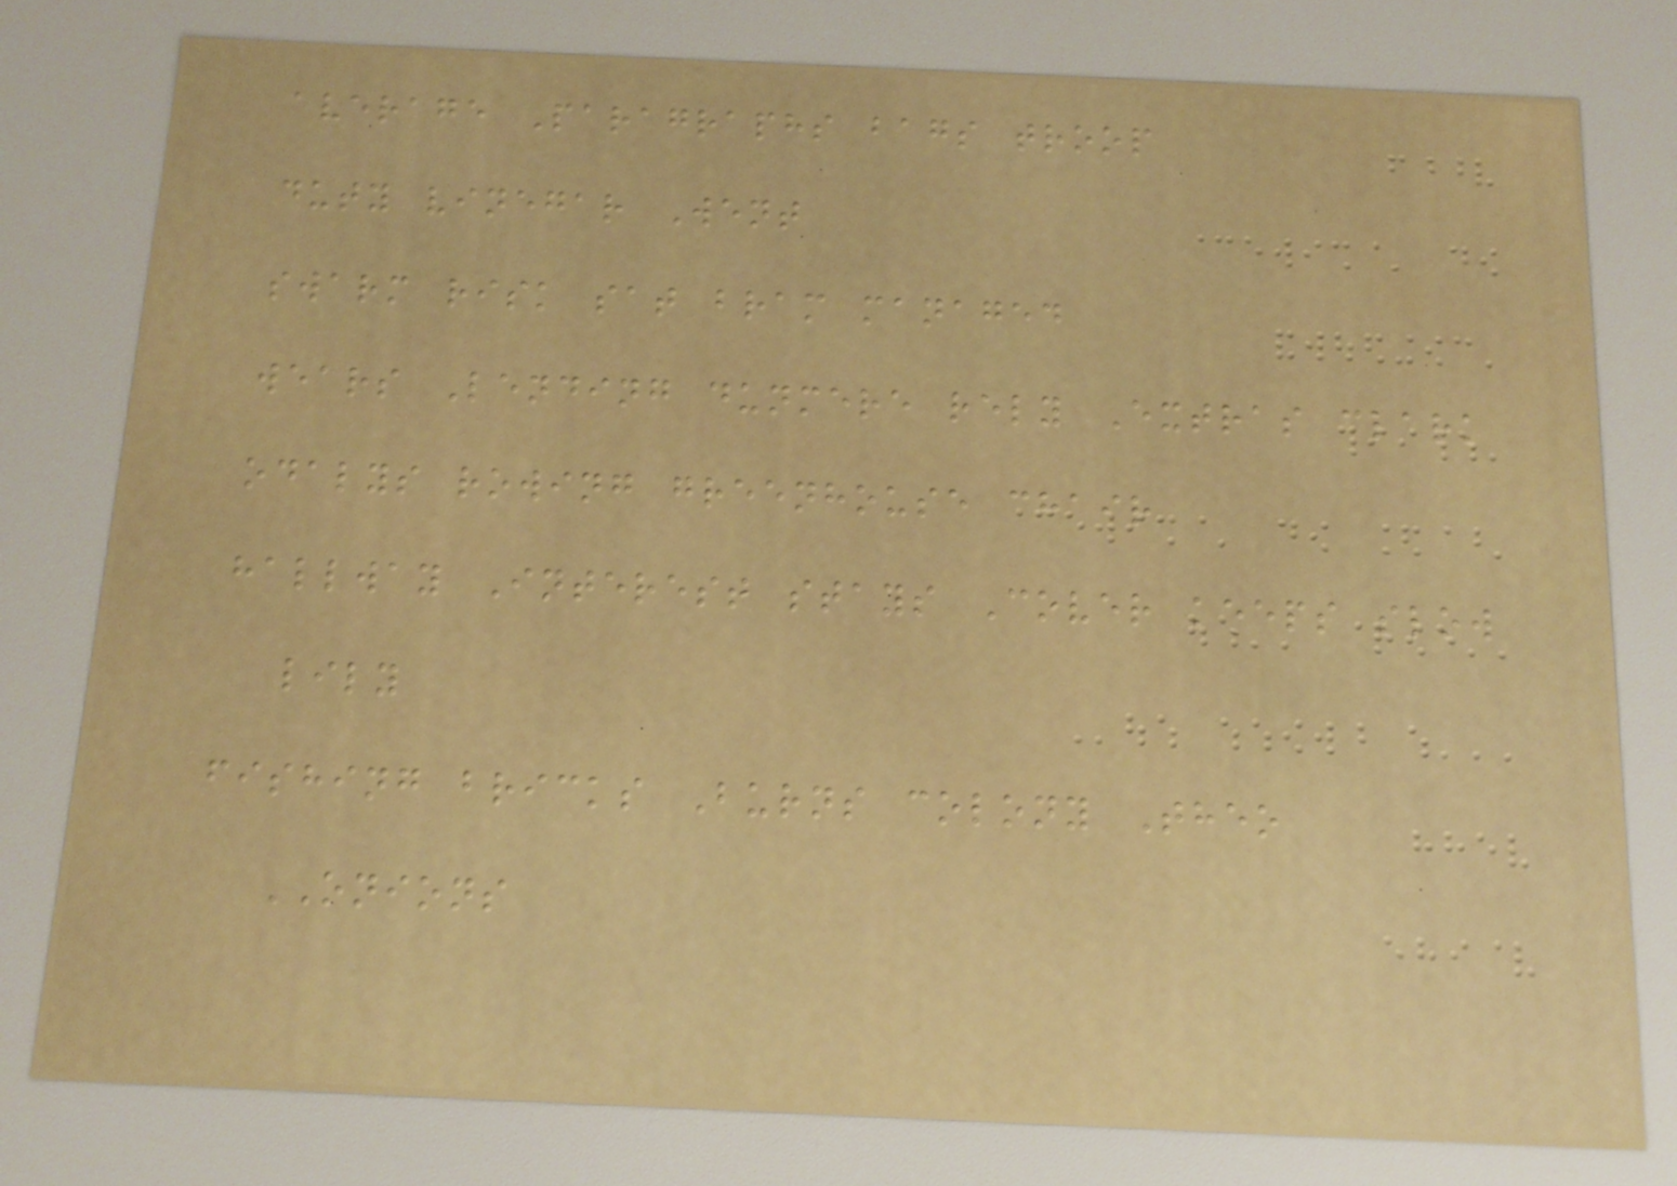average Paragraphs bags troop
duty vinegar Went
swarm risk sat bram managed
wears Lending dunmere rely Extras clark
odalys rowing greenhouse chair
hallway Interest stays Cover keeps slow
lily
fishing bricks Burns colony Theo
ONIONS
